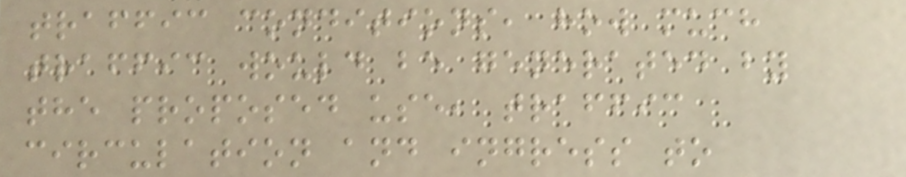traffic conditions, how much
traffic would be generated by
the proposed use, traffic
circulation and ingress to
